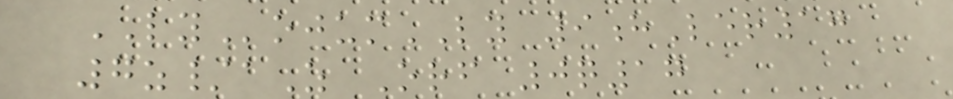LYojumLY 9hLer17
7z/aZ Orf 0q17
